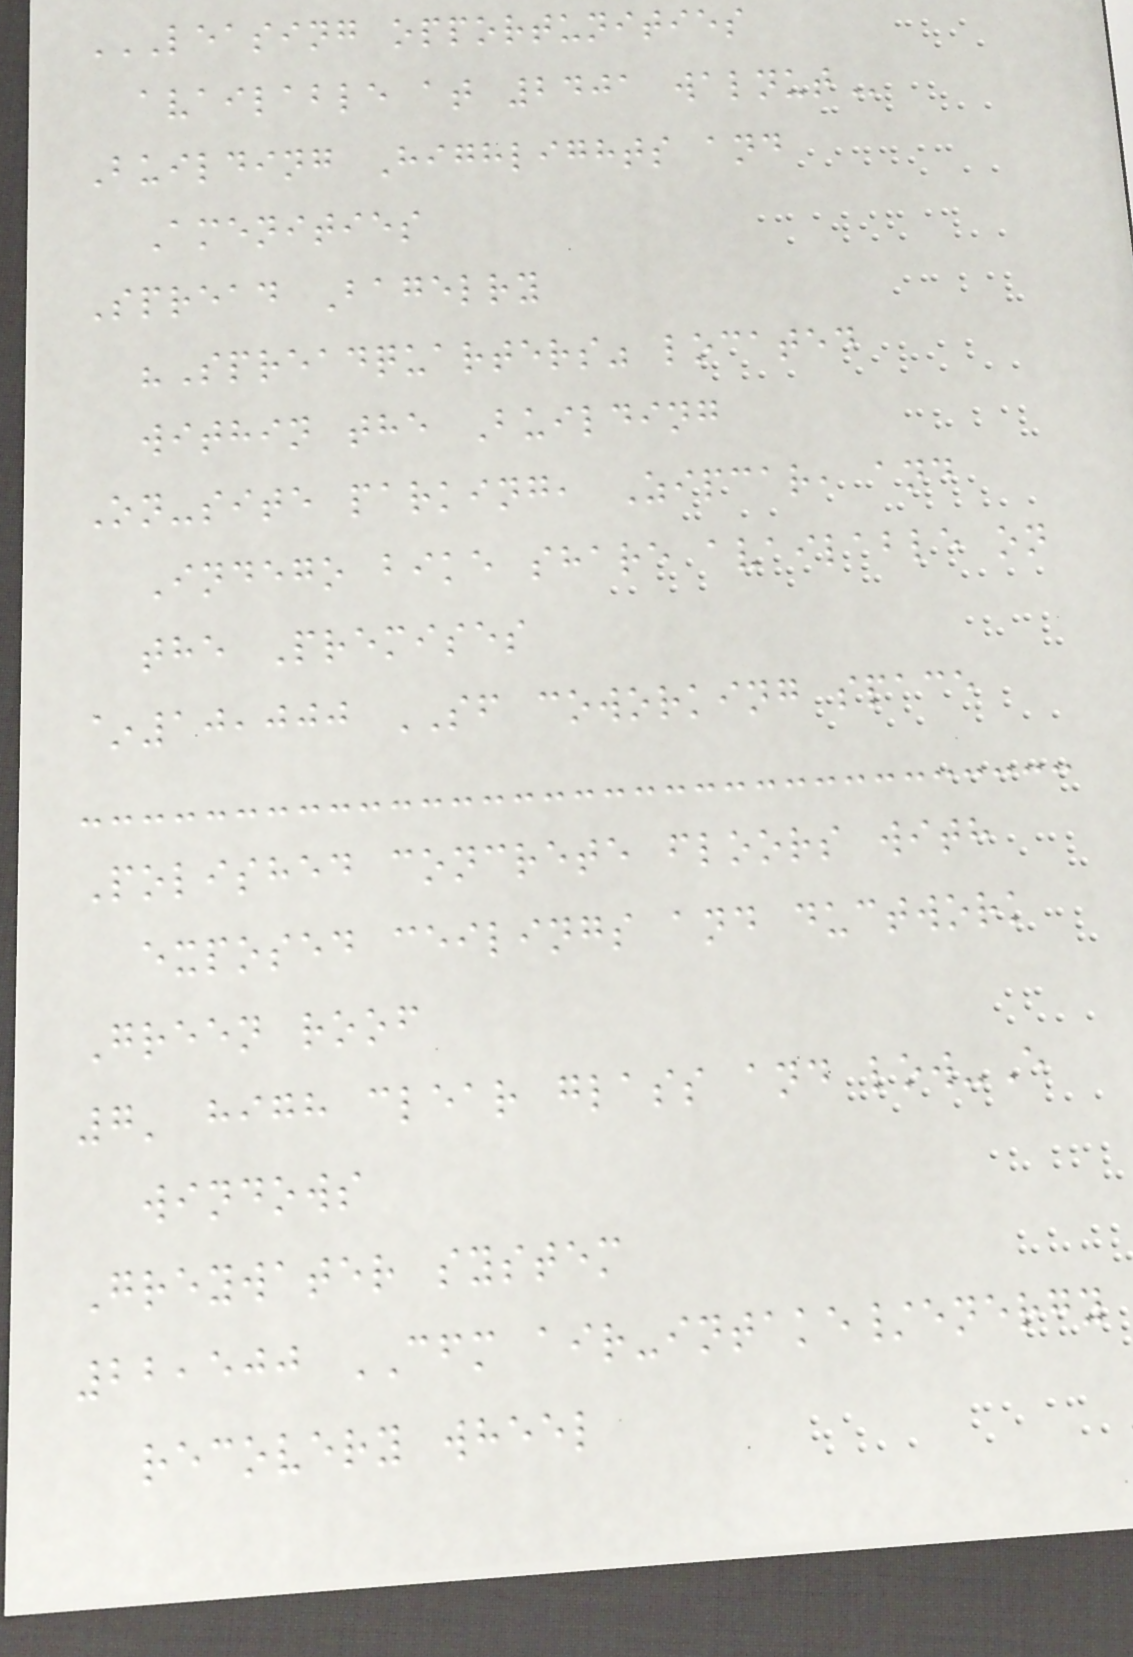LEASING OPPORTUNITIES
AVAILABLE AT 2401 WALNUT
Building Highlights and
Amenities
Spread Bagelry
"Spreadquarters" located
within the Building
On-site parking, Zipcar, and
Indego bike share available on
the Premises
~10,000 SF coworking space
Polished concrete floors with
exposed ceilings and ductwork
Green roof
7' high clear glass and low-E
windows
Greywater system
22,500 CFM air-intake/energy
recovery wheel
